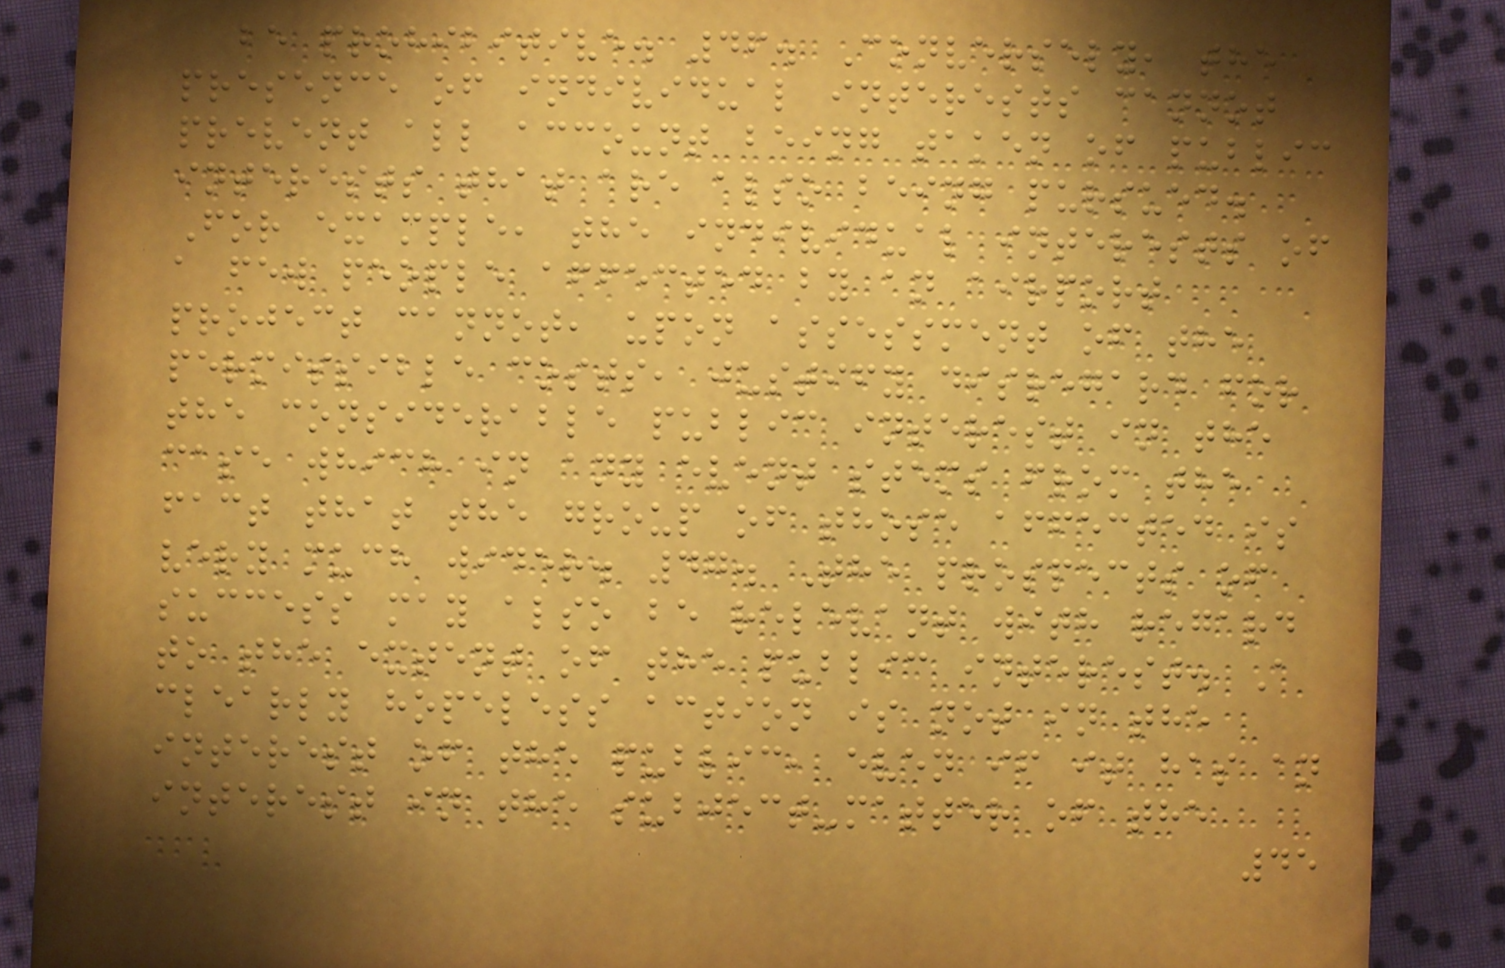be prohibitive. 46. Conversely, the
presence of individual interests cannot
prevent all account being taken of public
interests that are also being pursued.
For example, the individual interests of
a few people affected by an airport
project cannot, upon assessment of the
permissible costs, justify disregard for
the considerable public interest in the
case which in any event stems from the
fact that the group of those affected is
very much wider. 47. The prospects of
success may also be relevant with regard
to the extent of the public interest. A
clearly hopeless action is not in the
interest of the public, even if it has an
interest in the subject-matter of the
45
